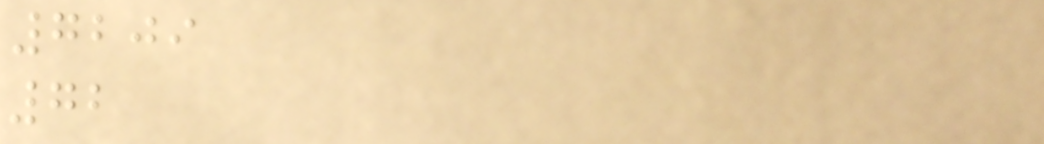7209
72
